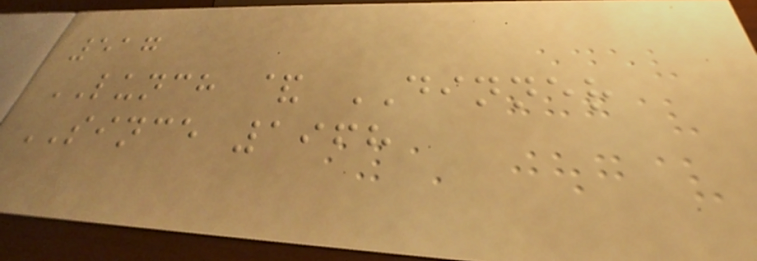517
LUNCH & DINNER
SINCE 1968
